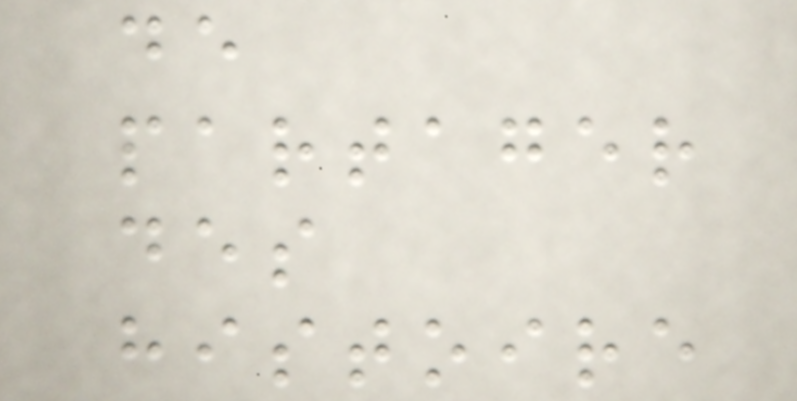de
partager
des
histoire
